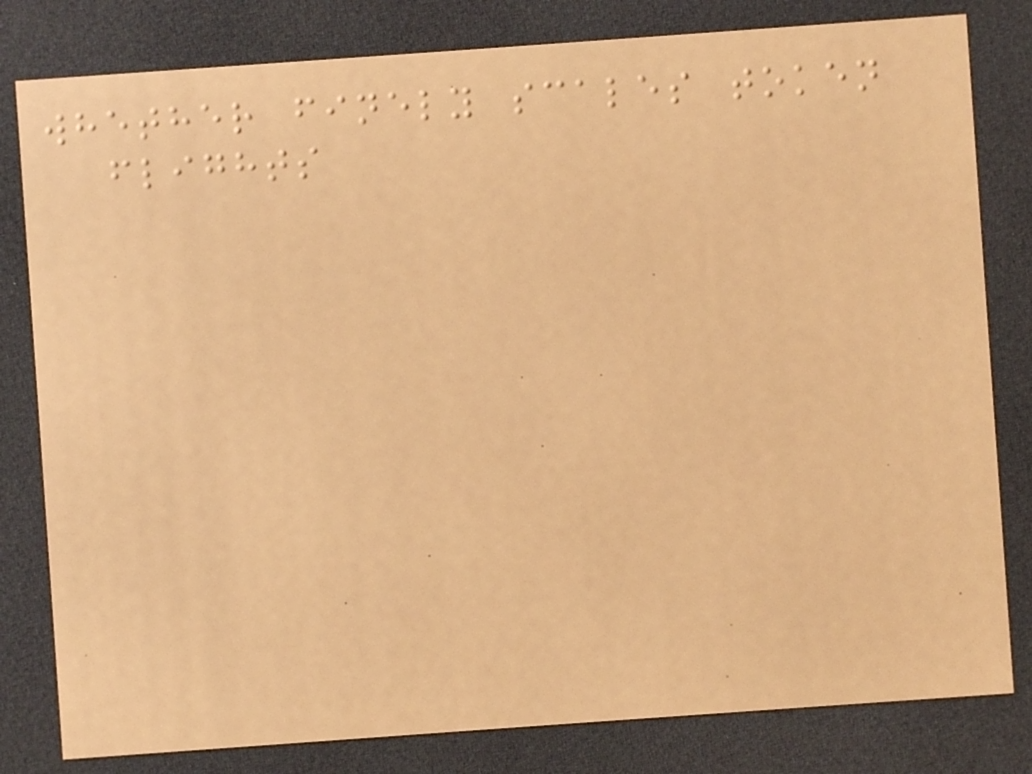whether finely scales token
flights
